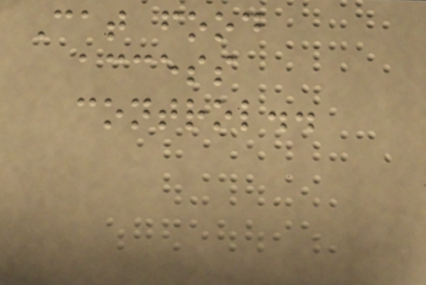Cat food
access
control..
